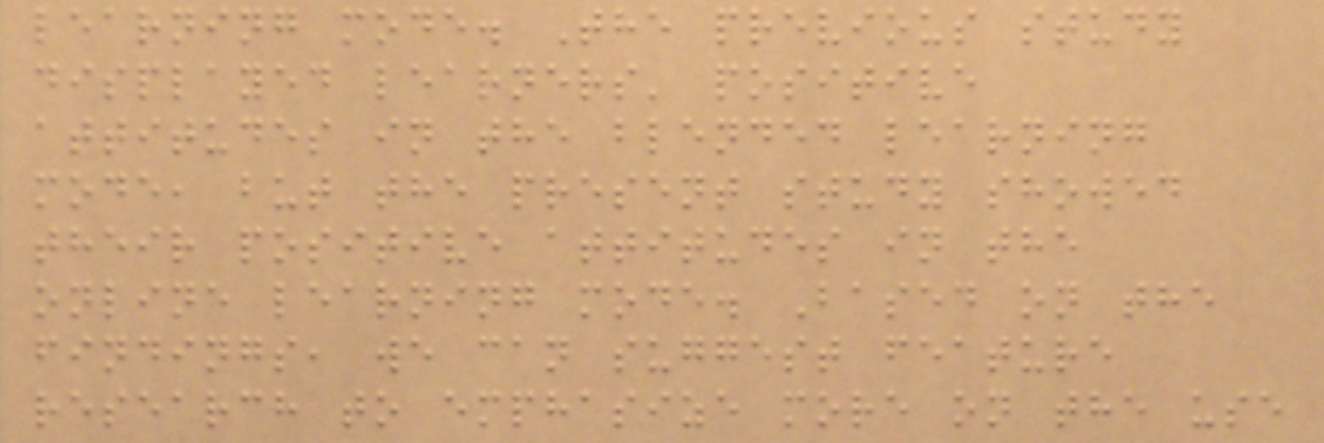learning mode. The previous study
displayed learners' positive
attitudes in the blended learning
mode, but the present study showed
their positive attitudes in the
online learning mode. Based on the
findings, we can suggest feature
research to emphasize more on the use
